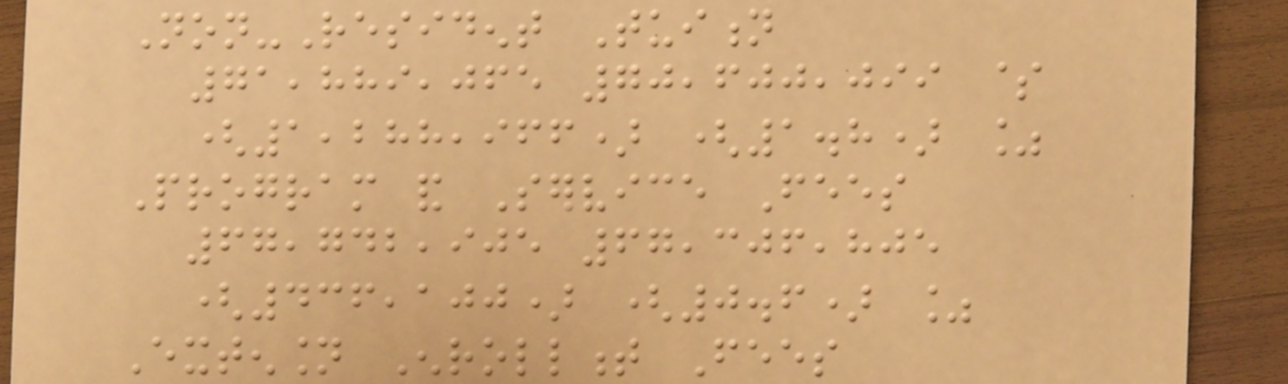Non-Resident Tuition
71,889,065 70,600,099 $
(1,288,966) (1.8) %
Program and Service Fees
67,742,905 67,306,805
(436,100) (0.6) %
Extension Enrollment Fees
